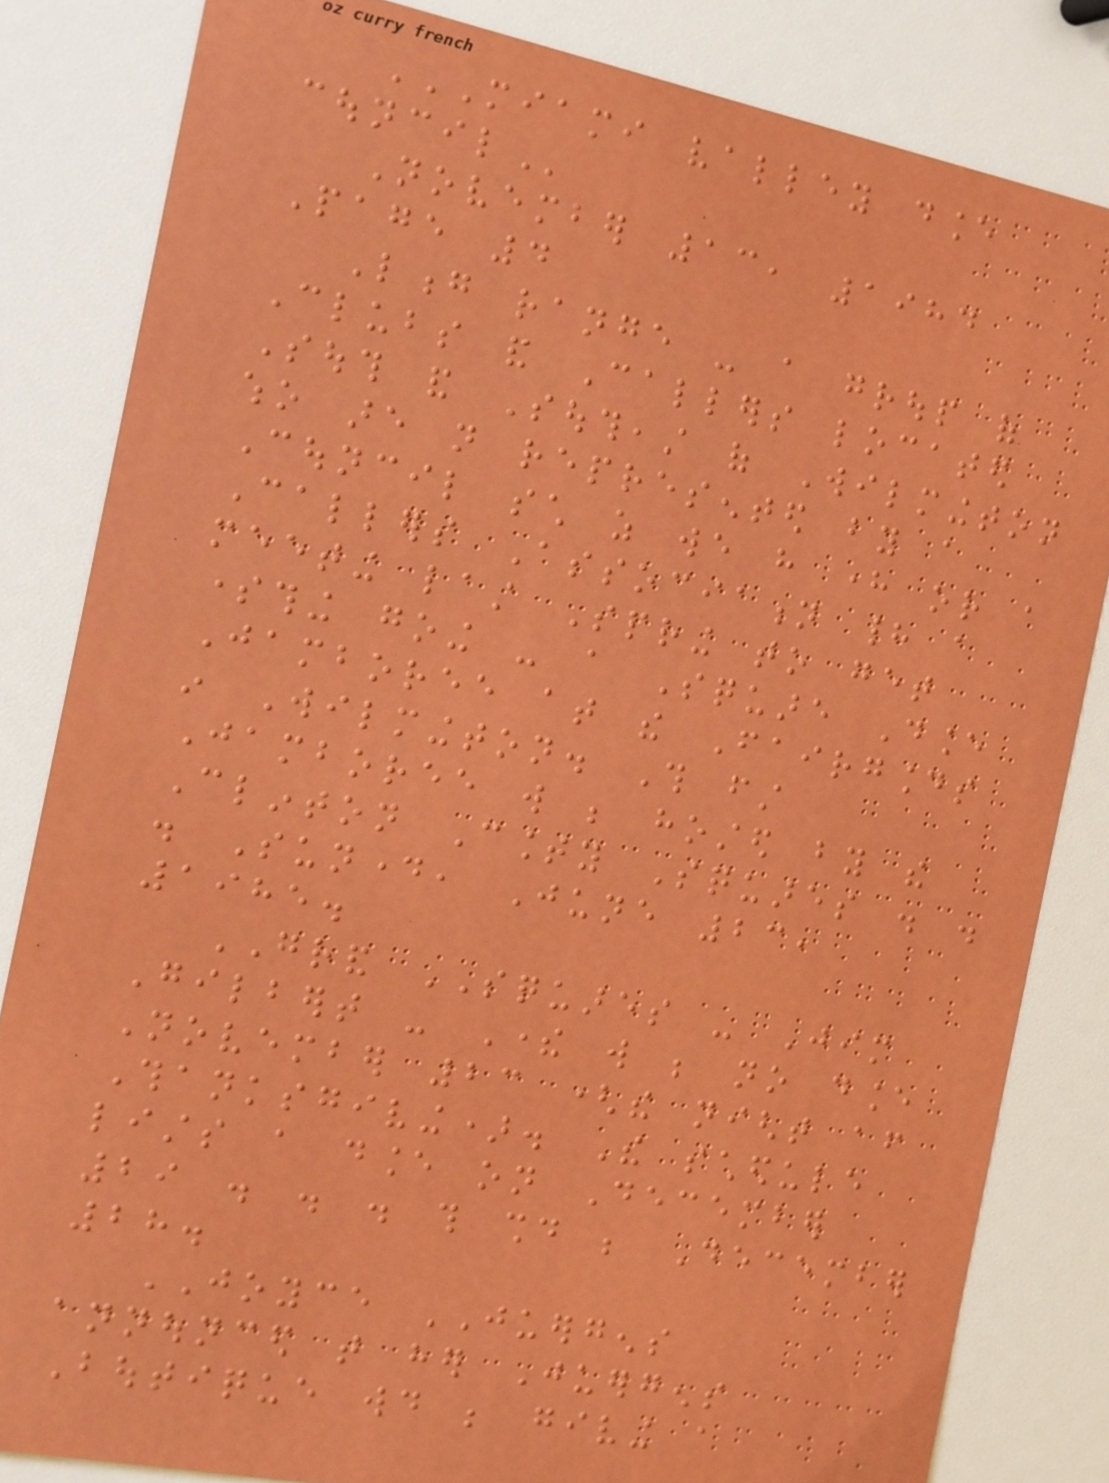MIAMI VALLEY DANCE
COUNCIL
November 13, 1984
Page 4
Long range - a group of
Clubs and Callers located
South and Southeast of Wilmington
who are not represented by a
Council such as we have here or a
Callers Association had a
meeting last Spring to get
something going - a Square Dance
Jamboree at the Fairgounds
in Wilmington. This first
Jamboree will be hosted by the
Clinton County Squares . .
. Sunday, June 23,
1985.
GRAND SQUARES - Jim
Gilbert - There will be no dance
November 23 (the night after
Thanksgiving). The schedule
lists a dance on December
29 . . . this should be December
28.
JOYCE JUERGENS
announced that her Juergens
Boutique would be giving a
